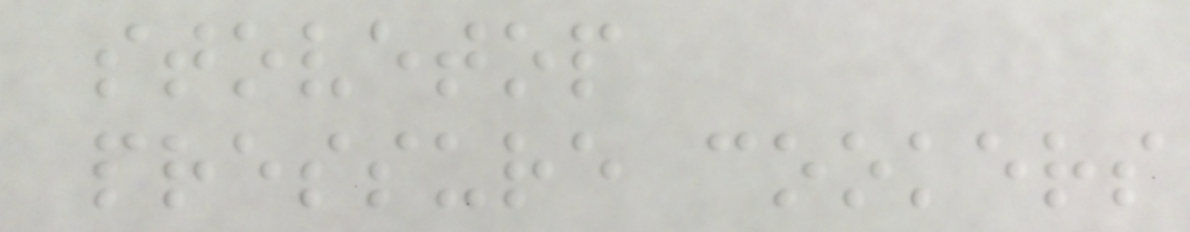stovetop
pressure cookers
